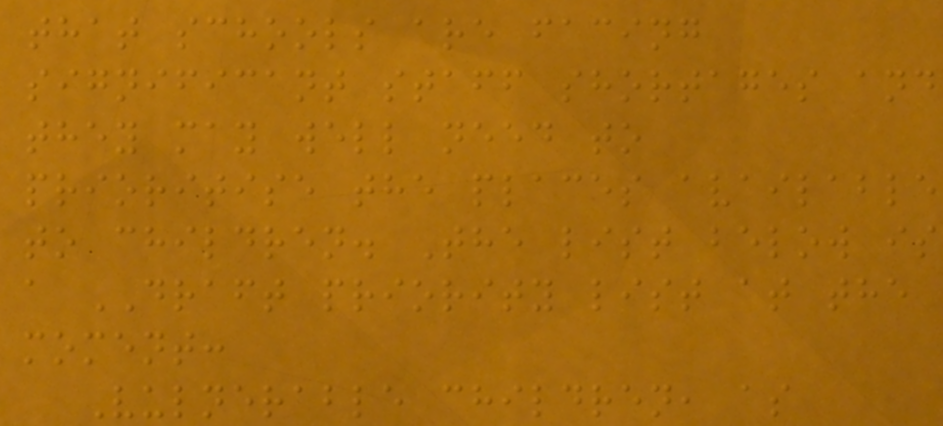that schools are facing
significant staff shortages and
they may well need to
prioritise the places available
to children. The list below is
a DRAFT priority list at the
moment:
Vulnerable children, as
